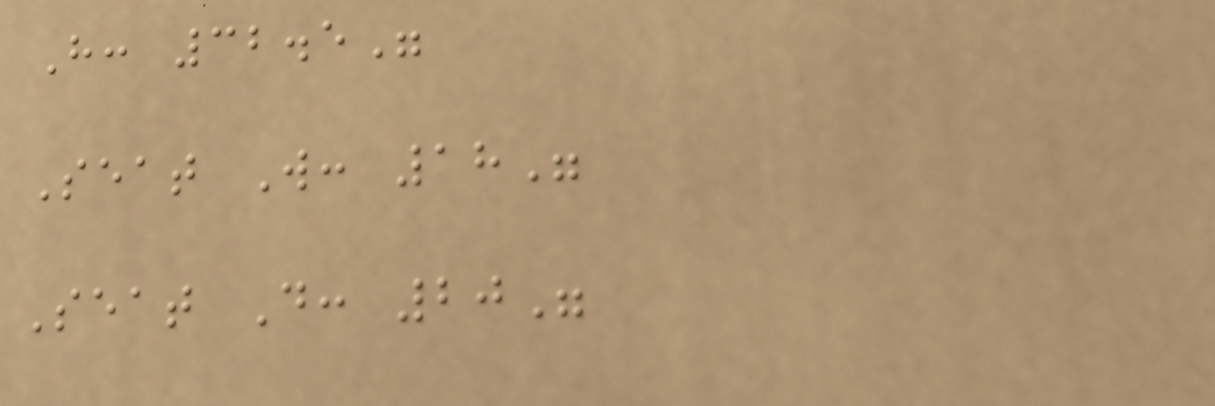H: 32.5"
Seat W: 18"
Seat D: 20"
